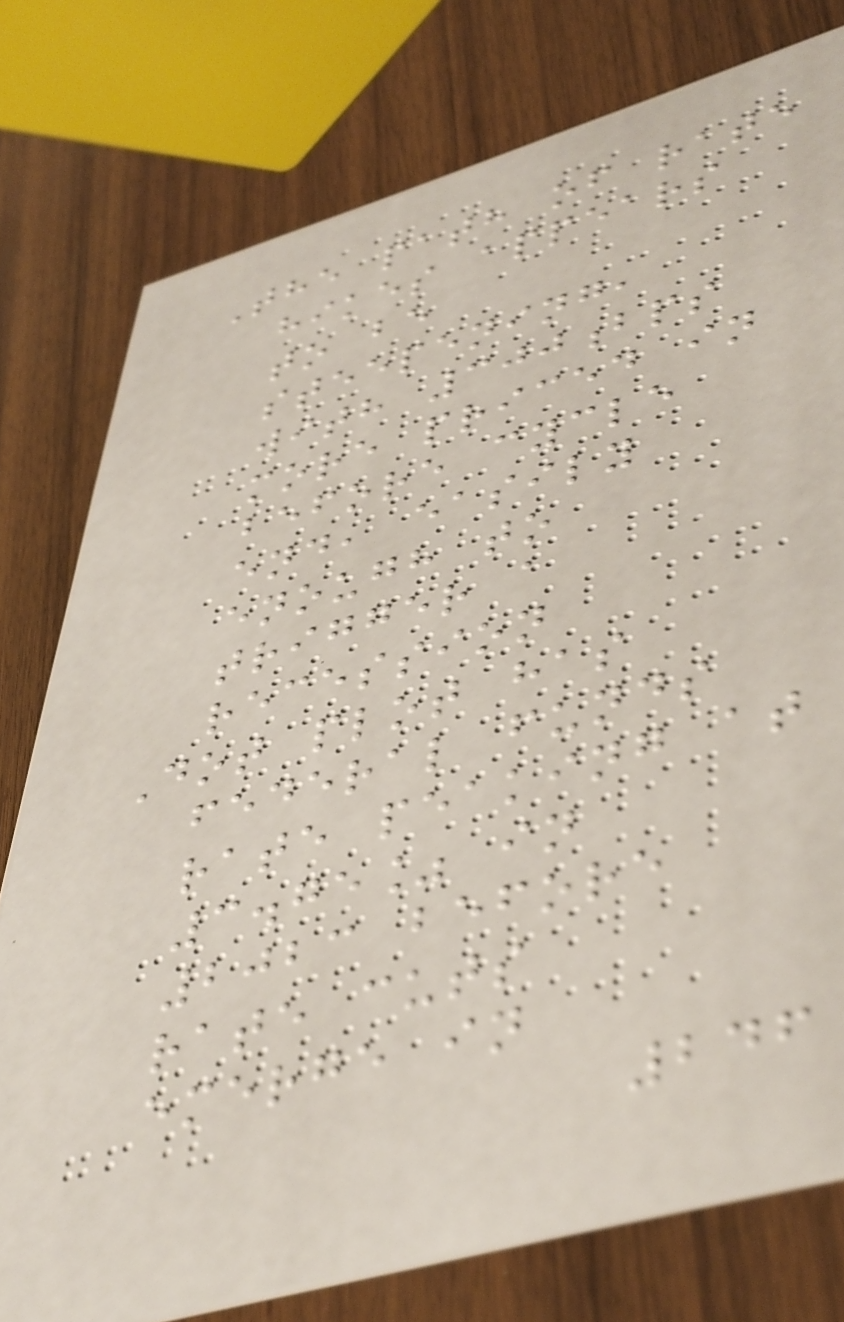The path of rate
hikes appears
to be
steepening,
with 300bps
more priced in
before cycle
end, easily
enough to
trigger a
recession
Dot plot has
federal funds
rate peaking at
3.75% in
2023 before
rate cuts
emerge in
246
